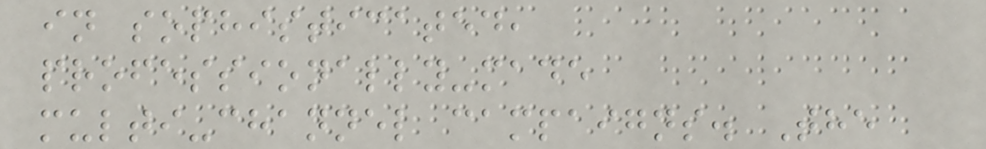in sophisticated,
professionally-made
multi-channel campaigns. The
